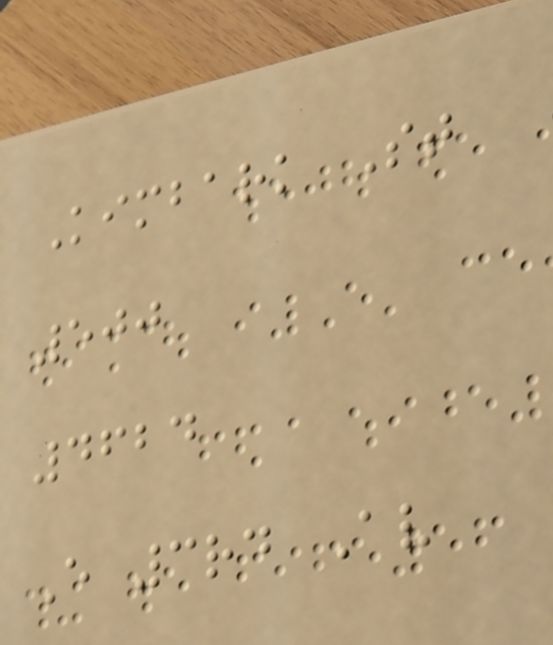Kimbark St
500
4624
E 3rd Av
